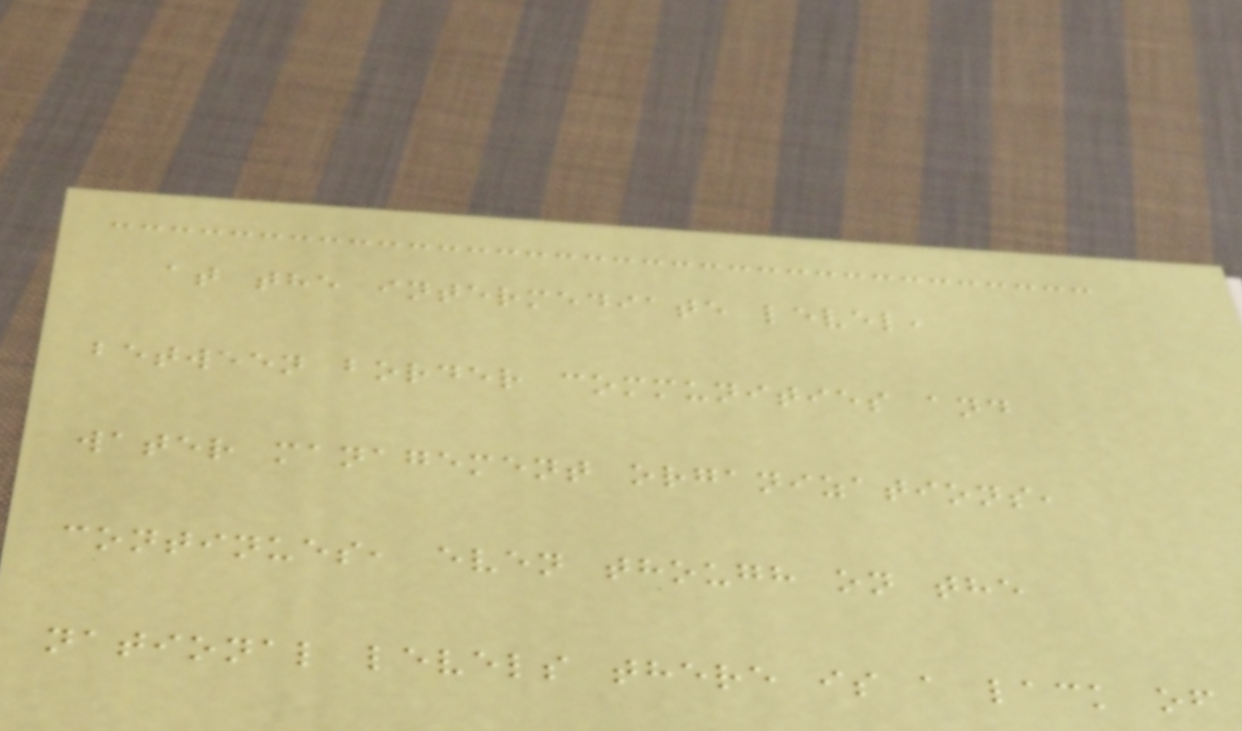at the intermediate level,
between border communities and
water management organizations,
continues, even though on the
national levels there is a lack of
